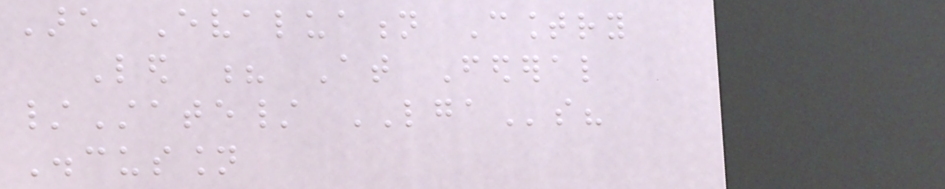Are Evaluation Country
Led ? At Federal
/State/ LGAs?
Discussion
